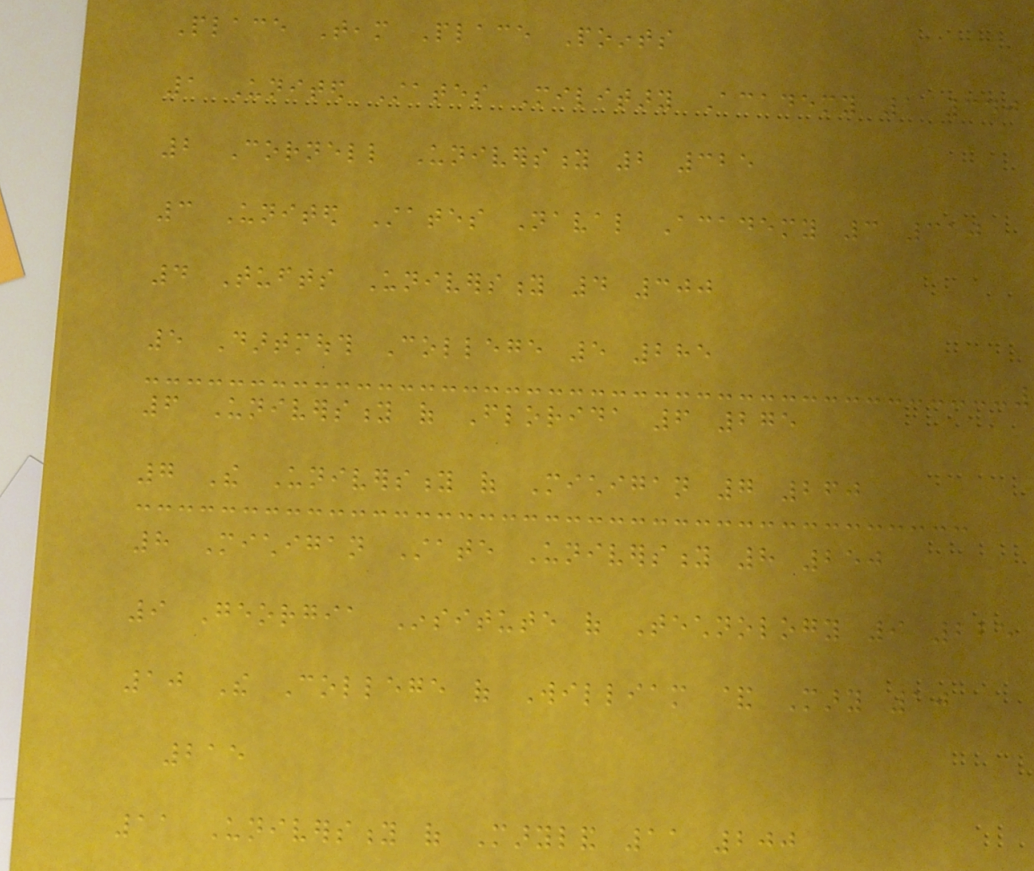Place Team Place Points
1 United States Military Academy 1 340
2 Cornell University 2 325
3 United States Naval Academy 3 310
4 Tufts University 4 300
5 Dartmouth College 5 285
6 University of Florida 6 275
7 The University of Michigan 7 260
8 Michigan State University 8 250
9 Georgia Insitute of Technology 9 225
10 The College of William & Mary 10
215
11 University of Maryland 11 200
